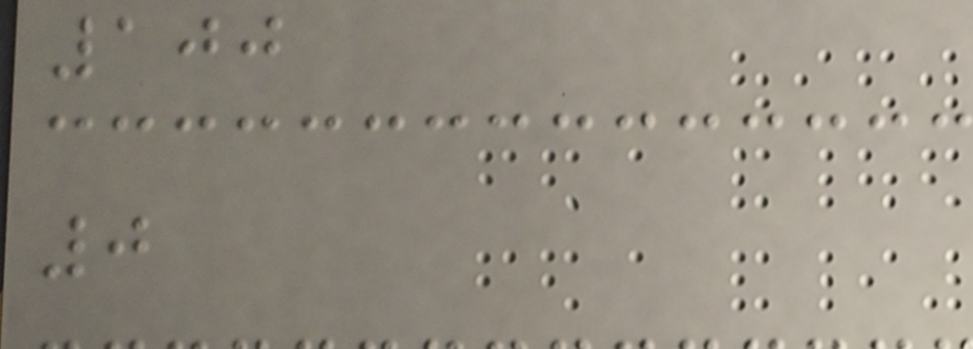100
0
